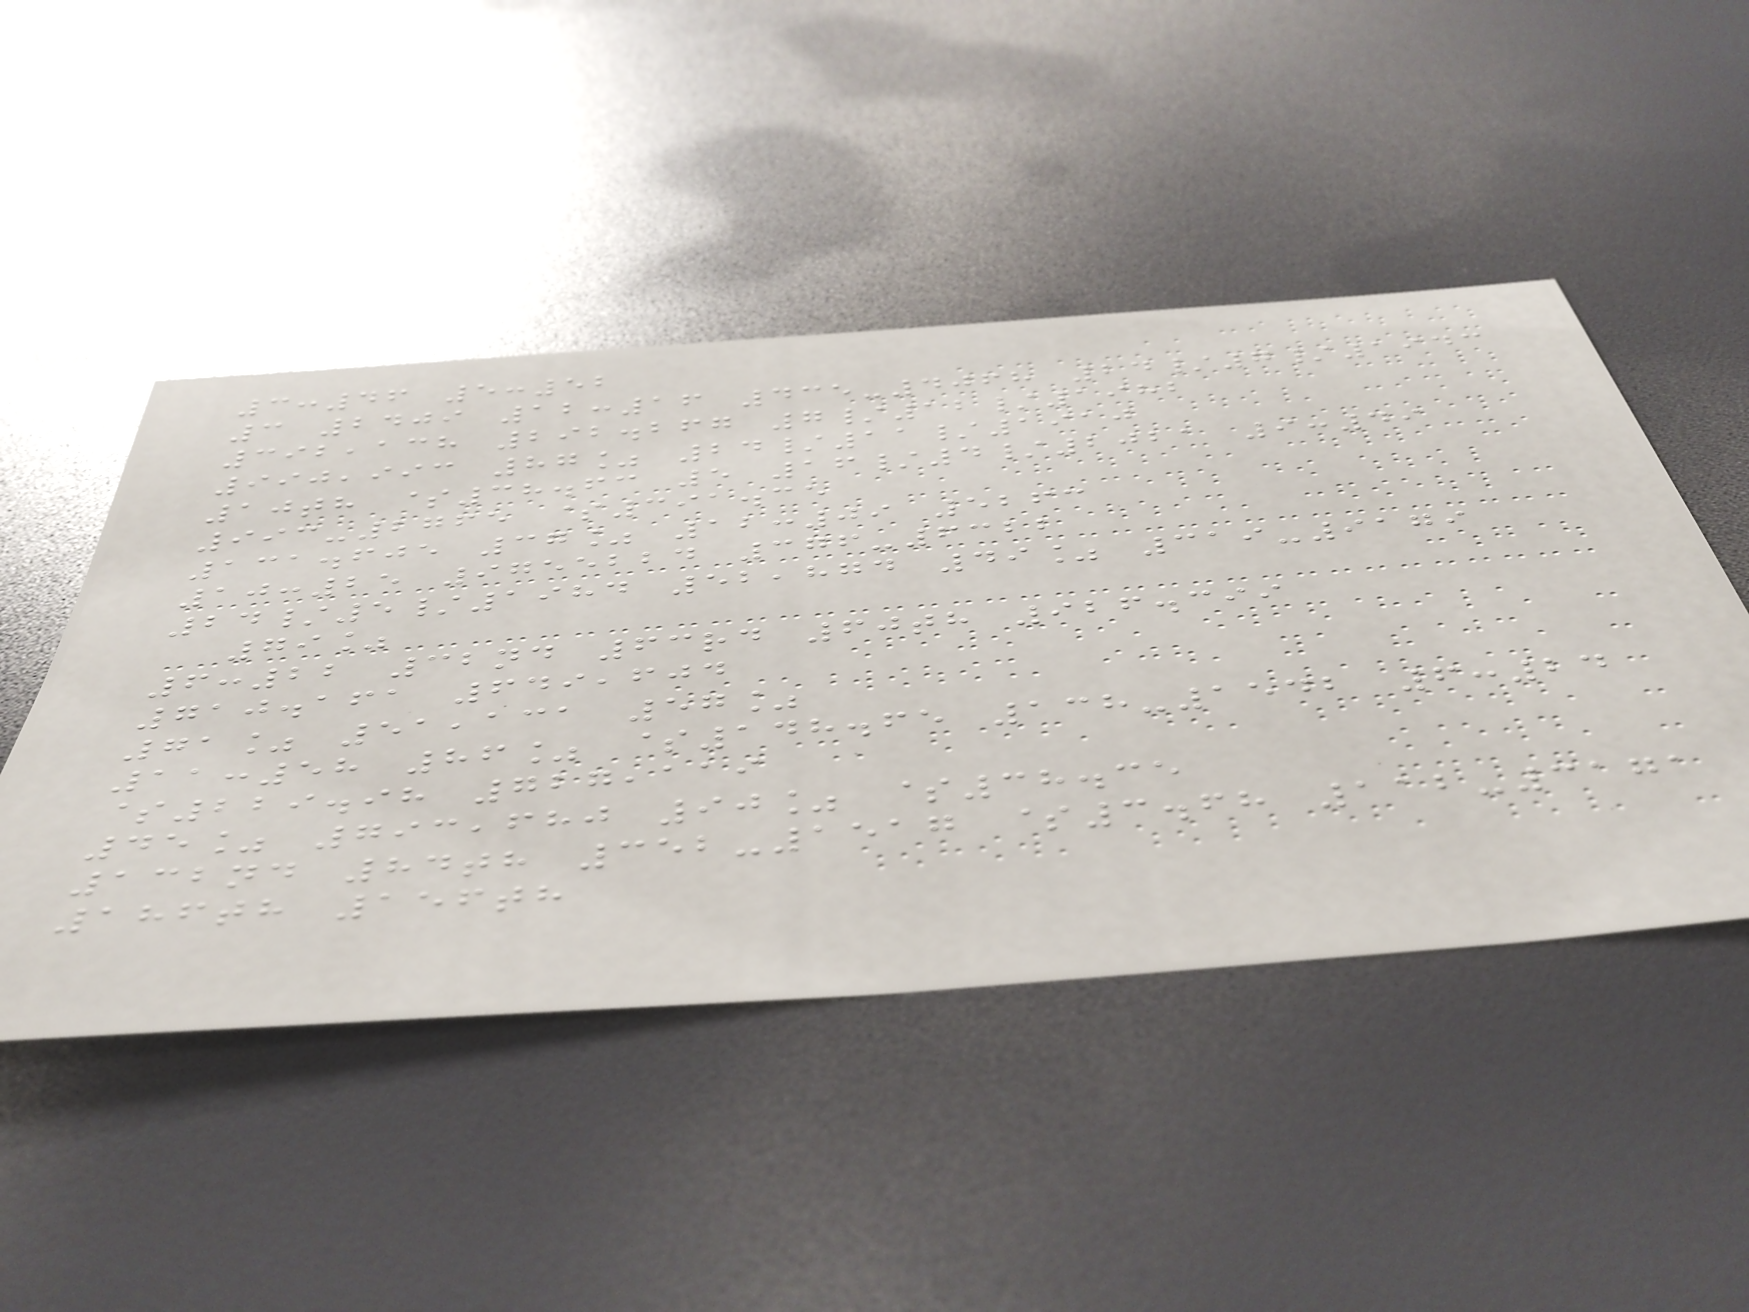3:46 5:52
3 2409 12:16 435-4068 24/7/1943
392,138 292.267 7/12/1982
990,993 87% 24/11/1910
10th $38.63 5 16/4/2021 9:49
993-2765 $391.35
131.605 37% 12:09 5263
10:25 9755224 376-6322
24/5/1984 52,874 49% 319-9179
79%
6:22 32nd 63rd 60th 926.399
710.161 649,604
71% 51,131 57%
11:58 86% $148.65 138-1542 6:24
$229.98 727,119
45% 793,680 90% $38.35
132nd 84th 352-1517 $3.68 112-3171
186th 156th
